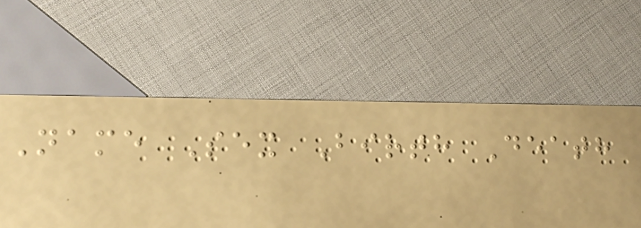Name Sex Birth Death
